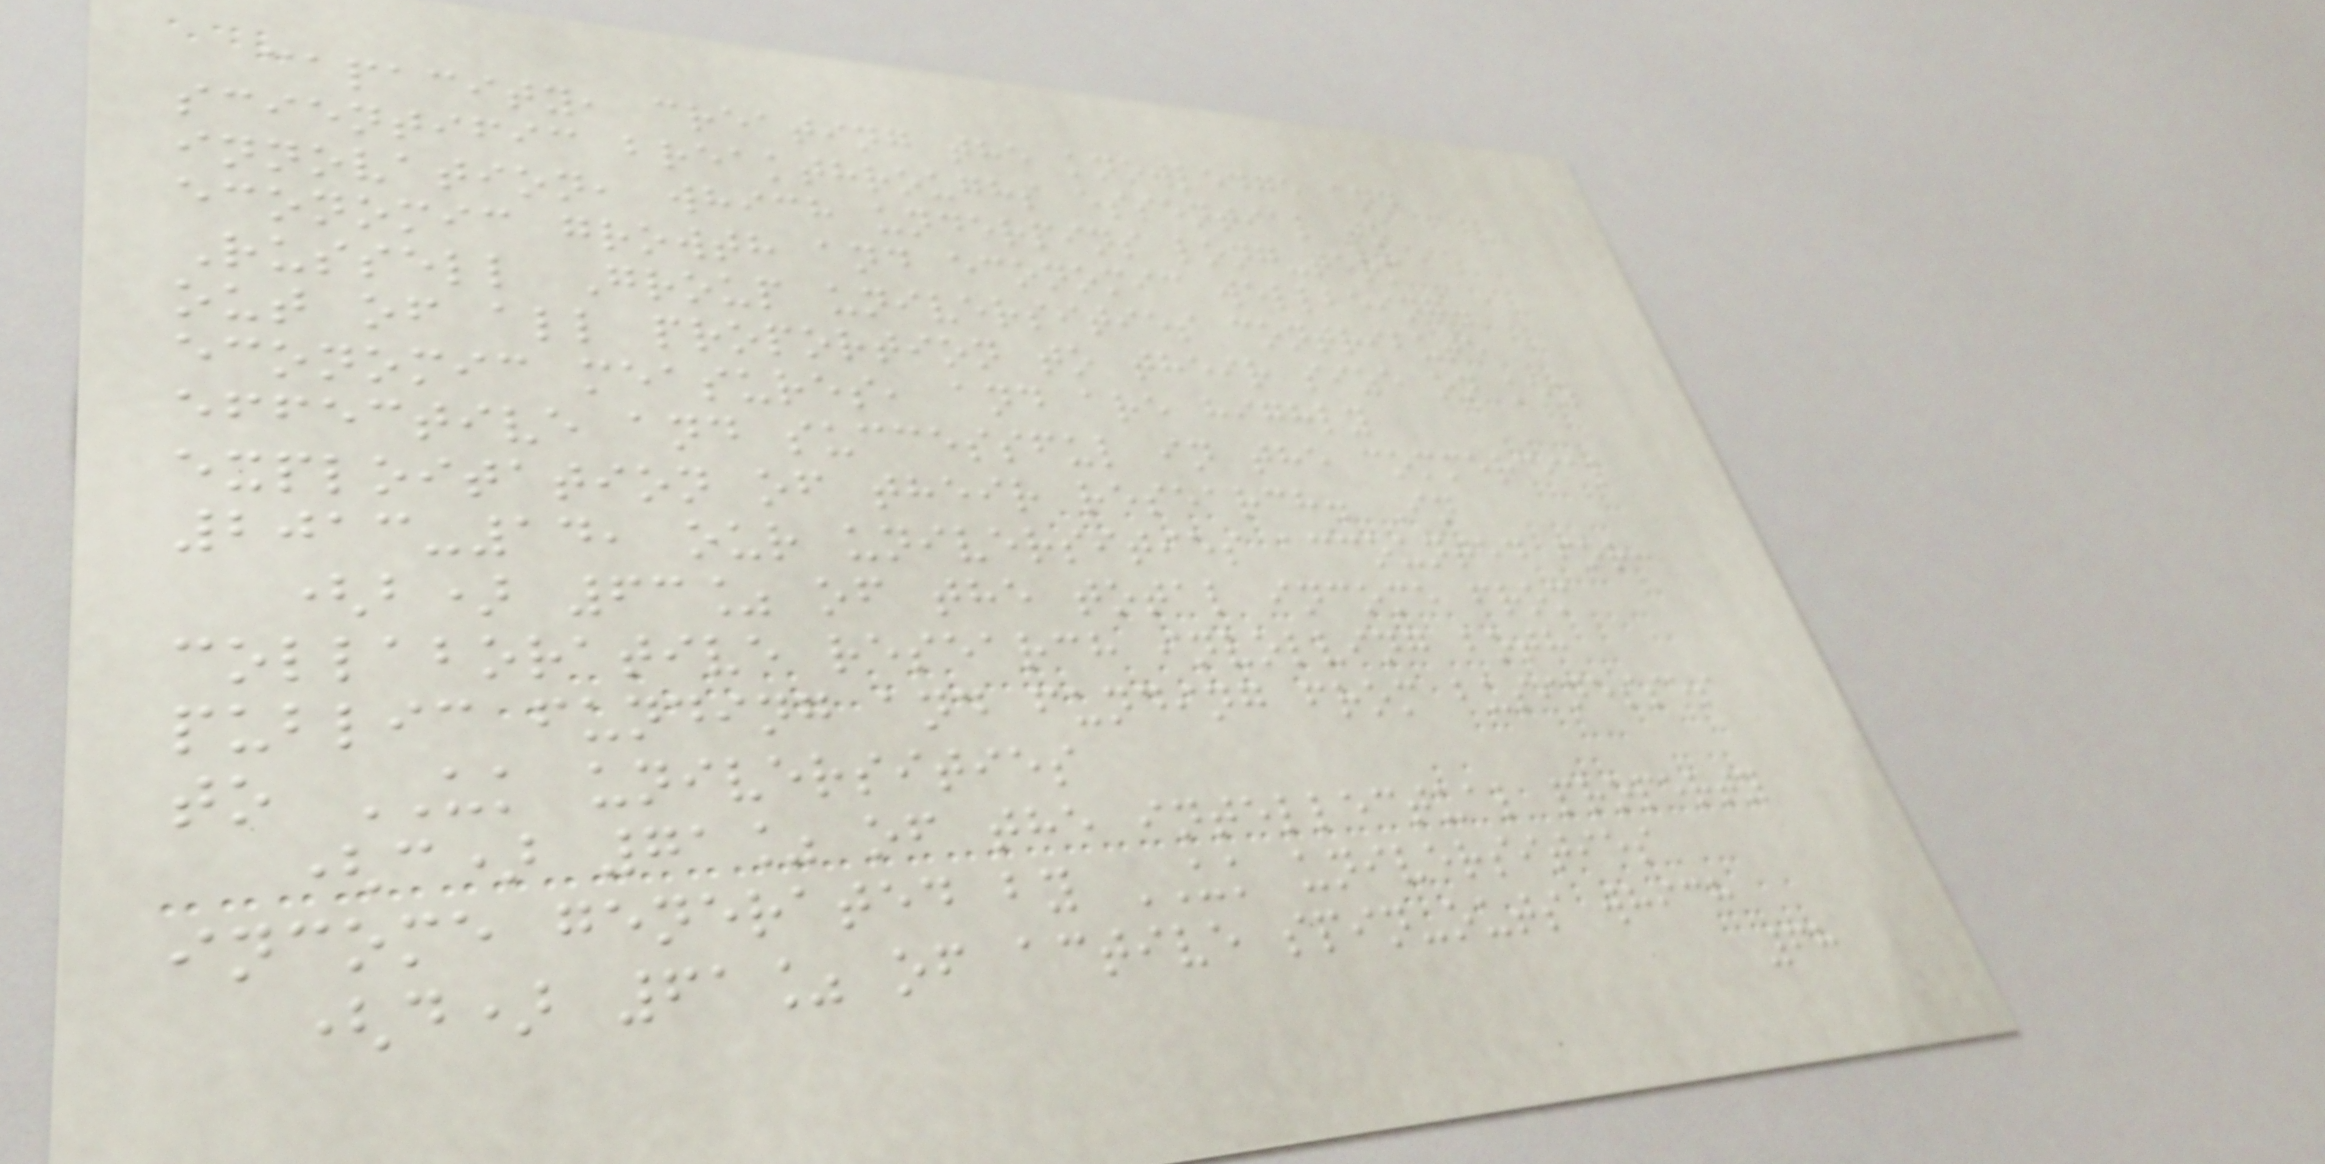capacity, creating the knowledge and
scientific breakthroughs essential to
innovation, which underpins long-term
economic growth and economic wellbeing.
Russell Group universities contribute
out of all proportion to their size on key
economic measures, and are highly
effective and successful in the commercial
exploitation of their research. In
2013-14, our universities accounted for:
(b) 63% of the total income from
collaborative research involving both
public funding and funding from businesses
to UK universities
(c) 71% of the intellectual property
income generated by UK universities
(d) 61% of active spin-outs which
68
